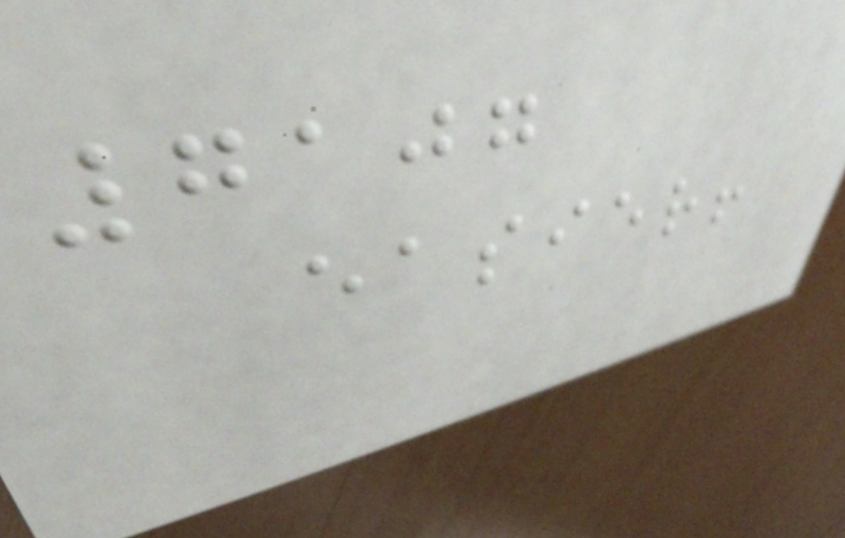7107
easier!
